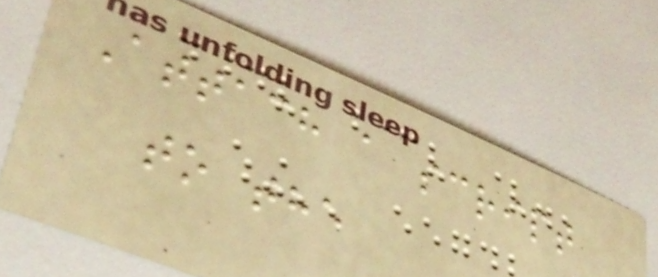Attach a script
to the
